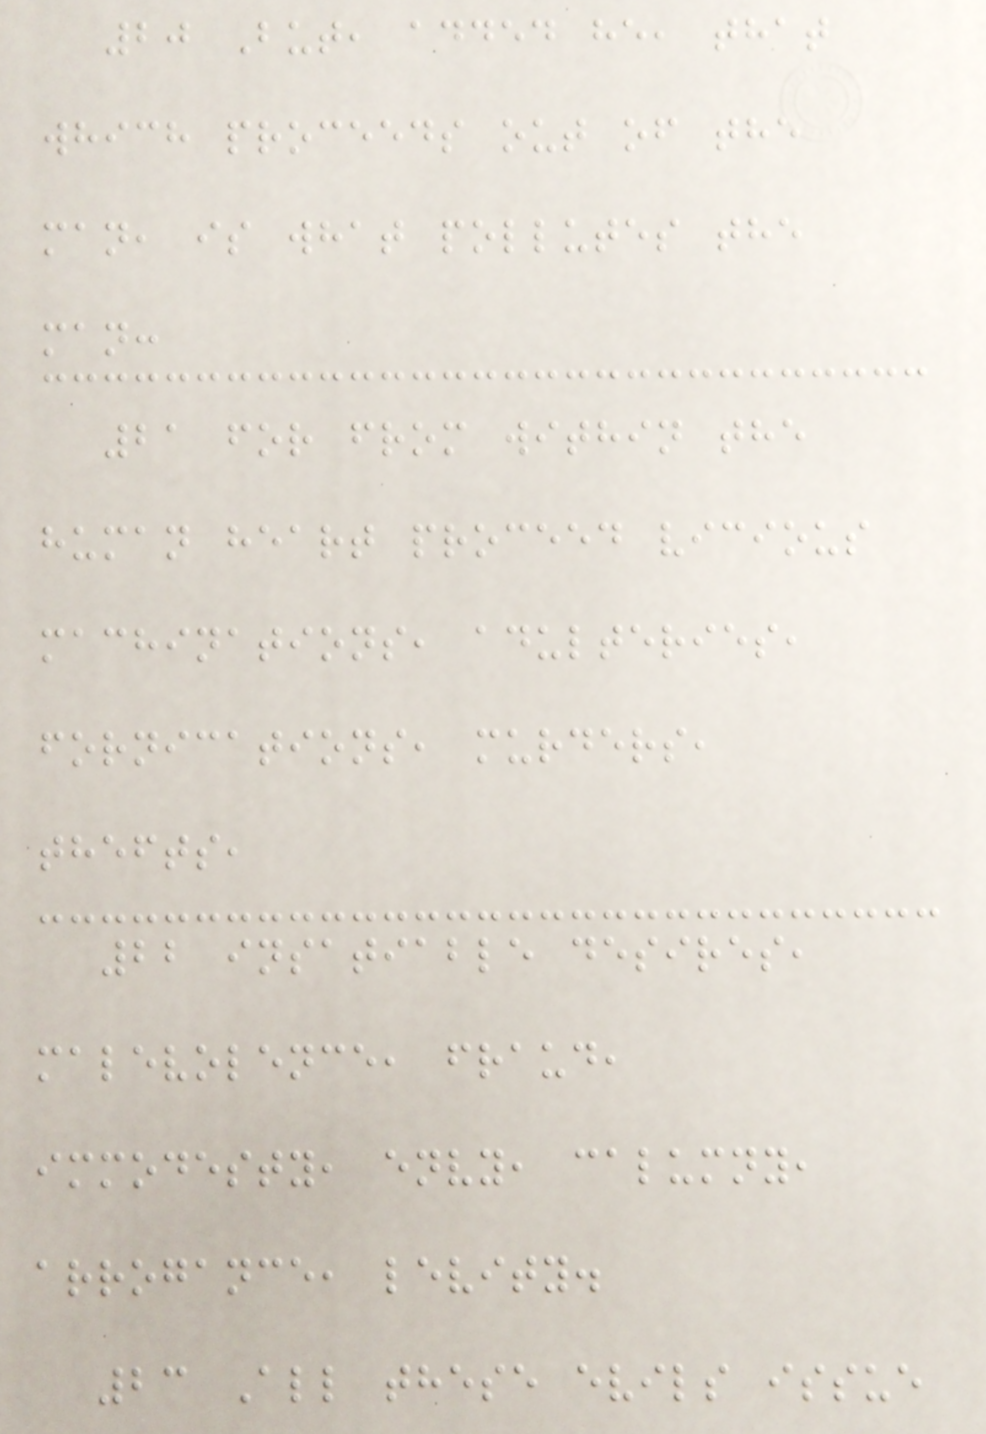20 But, added he, that
which proceeds out of the
man, is what pollutes the
man:
21 for from within the
human heart proceed vicious
machinations, adulteries,
fornications, murders,
thefts,
22 insatiable desires,
malevolence, fraud,
immodesty, envy, calumny,
arrogance, levity.
23 All these evils issue
